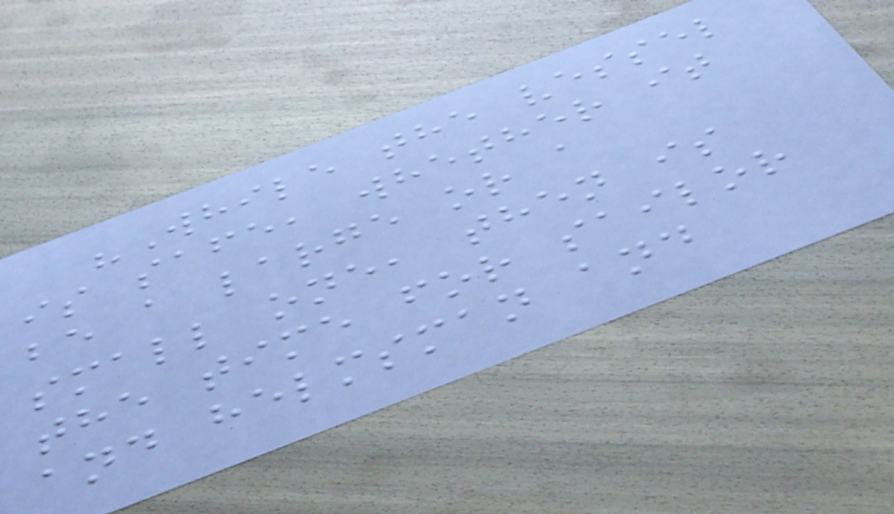"While the vessel
is safe, whether it
be a large or a
small one, then is
the time for sailor
and helmsman and
